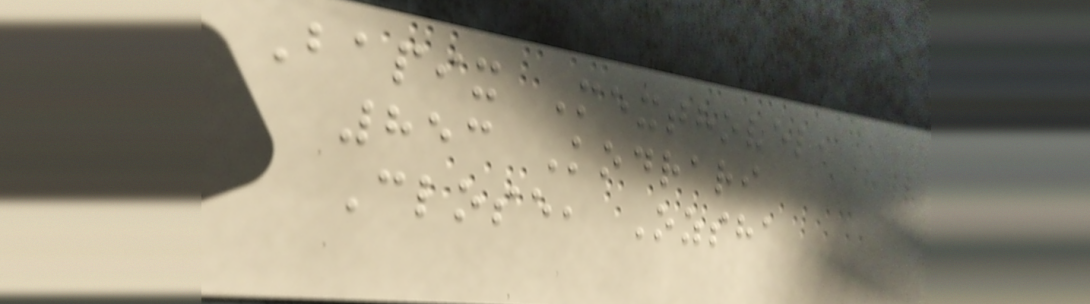Bapix Mexthovel,
853 Kodrari
Close, Ozsha
